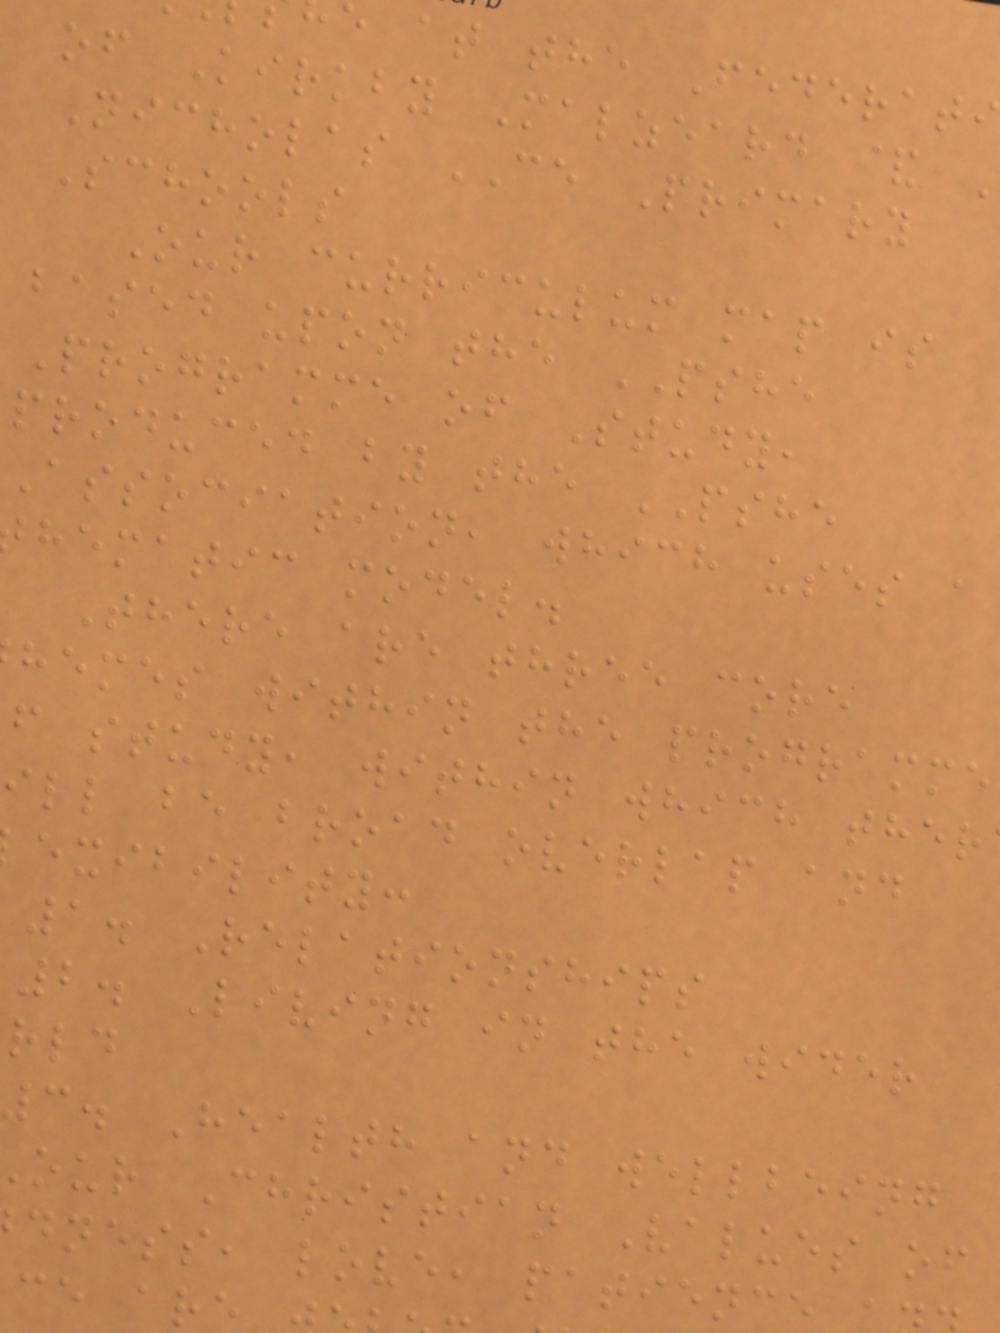e at the Federat
of Kirkby Malzeard &
Nicholas CE Primary
Schools
Our curriculum map is
based upon the PSHE
Programme of Study,
produced by the PSHE
Association, which uses a
hematic model.
There are three core
hemes within the programme
f study, within which ther
ill be broad overlap and
exibility:
1. Relationships
2. Living in the wider
3. Health and wellbeing
our Christian Values of
dness, love, patience
